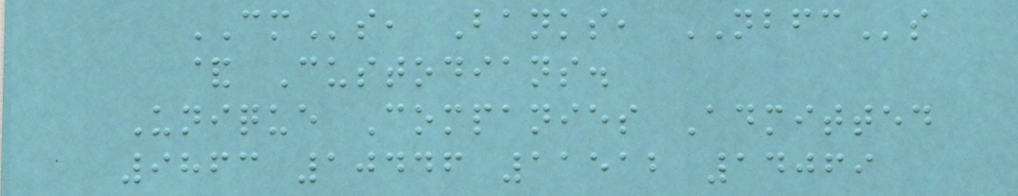CMs, Banks, NBFCs
& Custodians.
Unique Companies Admitted
9863 10446 11512 14069
